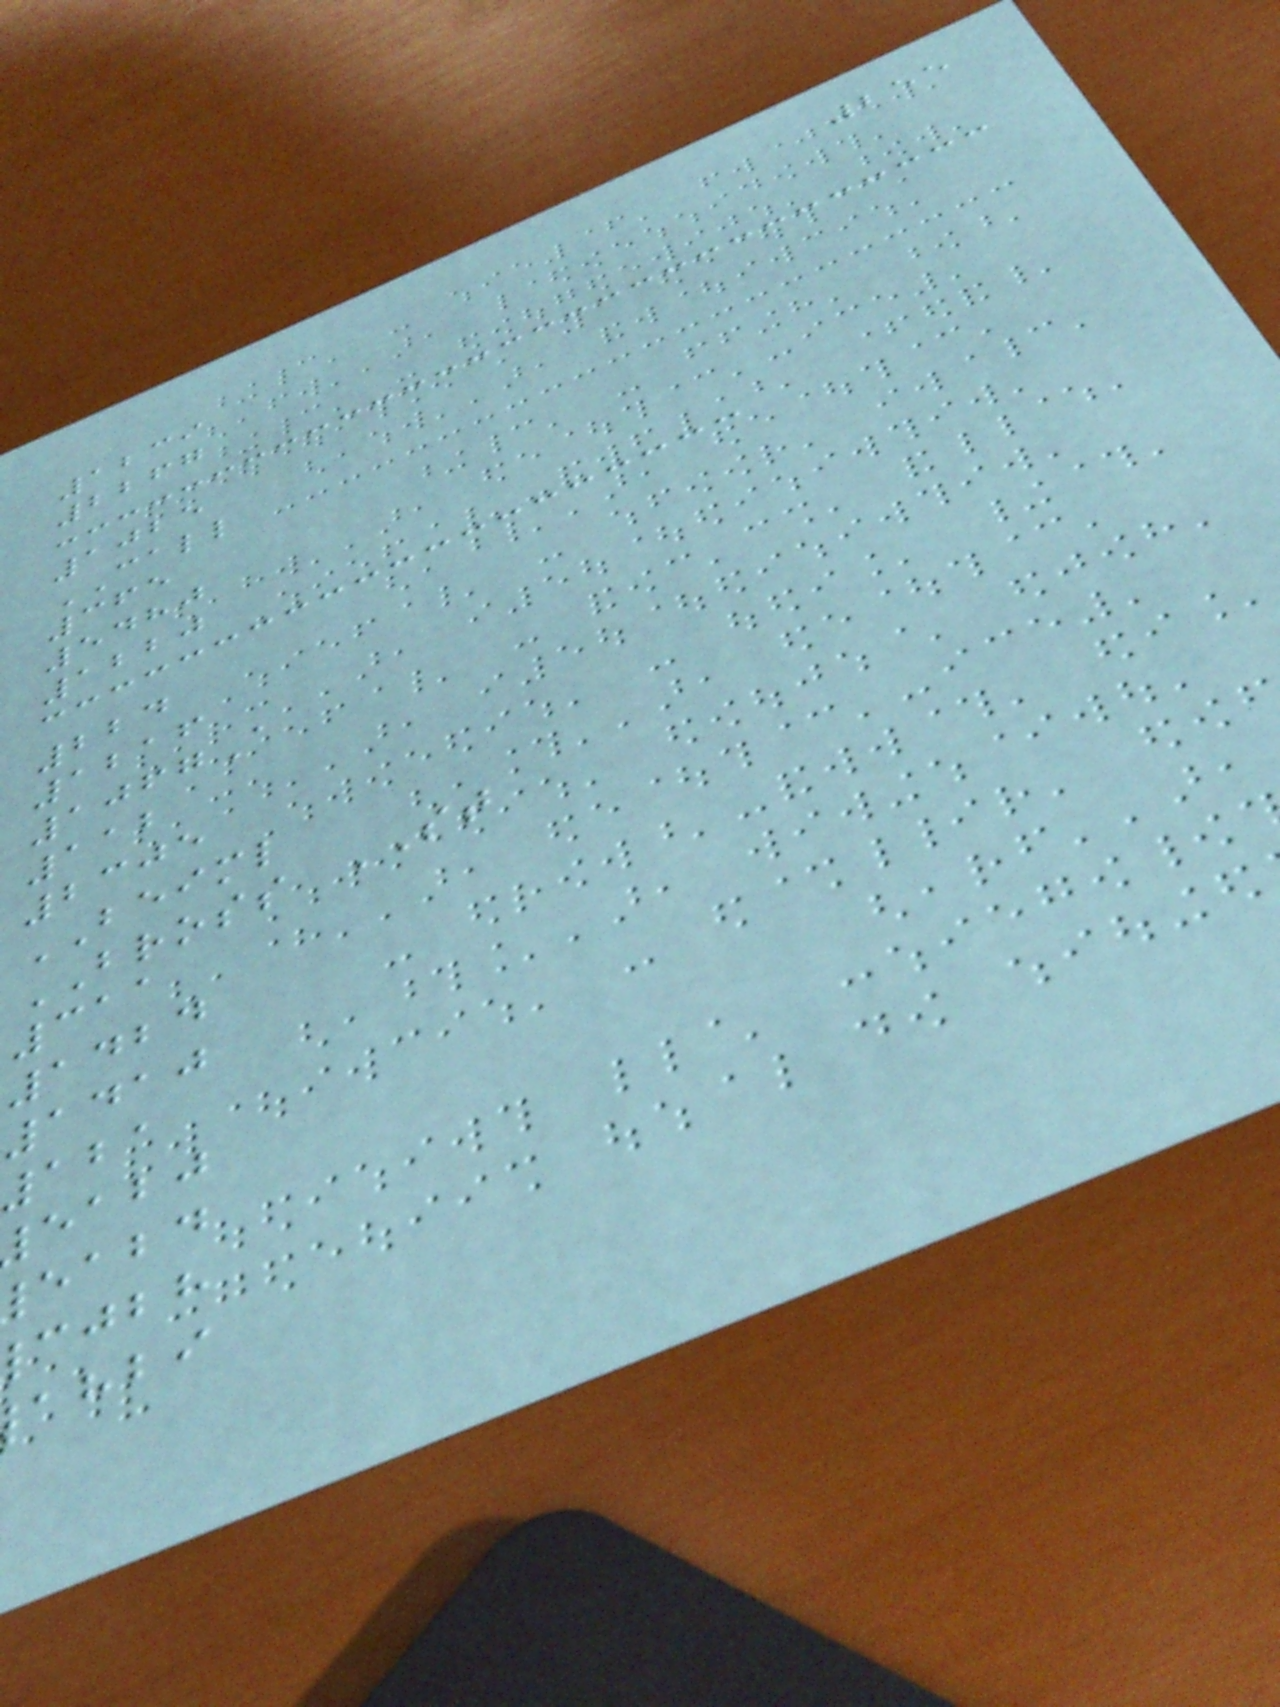255
1239
2267
1025
CALL
365
5480
1220
224
1216
1067A
112
2305
BEIML
BROSS ST
311
1424
1410
121
eabj
eabd
cjbh
ahbi
